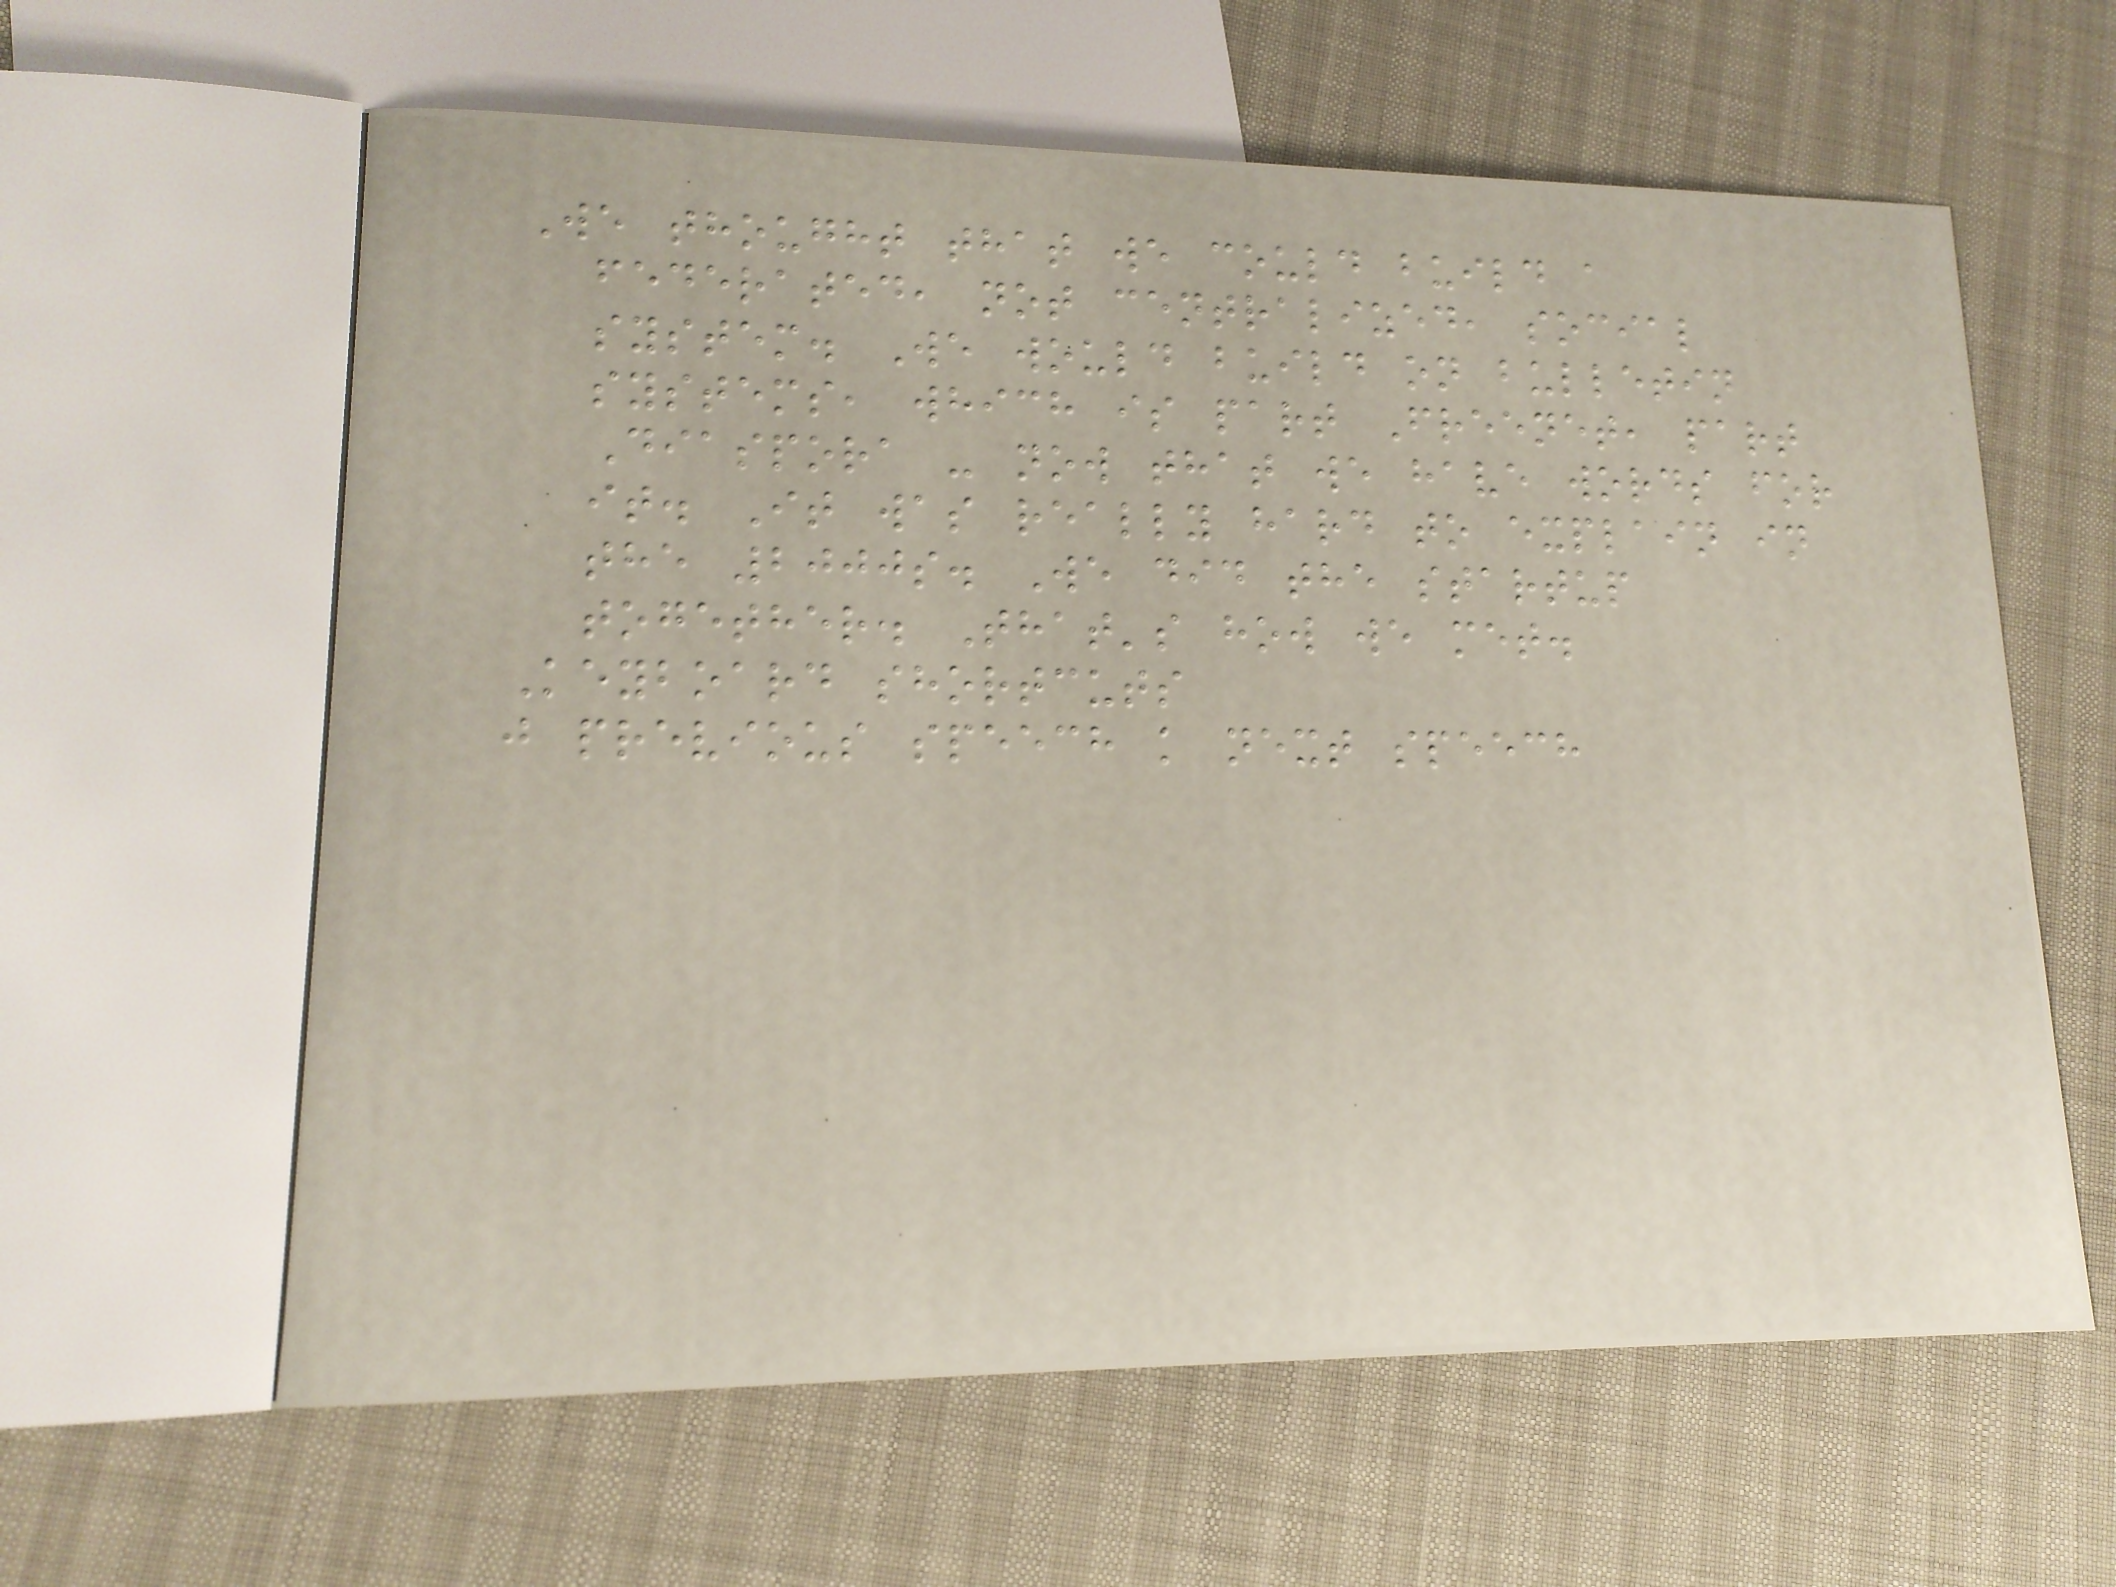We thought that we could build a
federated, not centralized, social
system. We would build on bulletin
systems, which is part Freenet, part
Diaspora - now that we have words for
it. It was really hard to explain in
the 2000s. We did the startup
together. That's how we met.
Keyboard shortcuts
j previous speech k next speech
